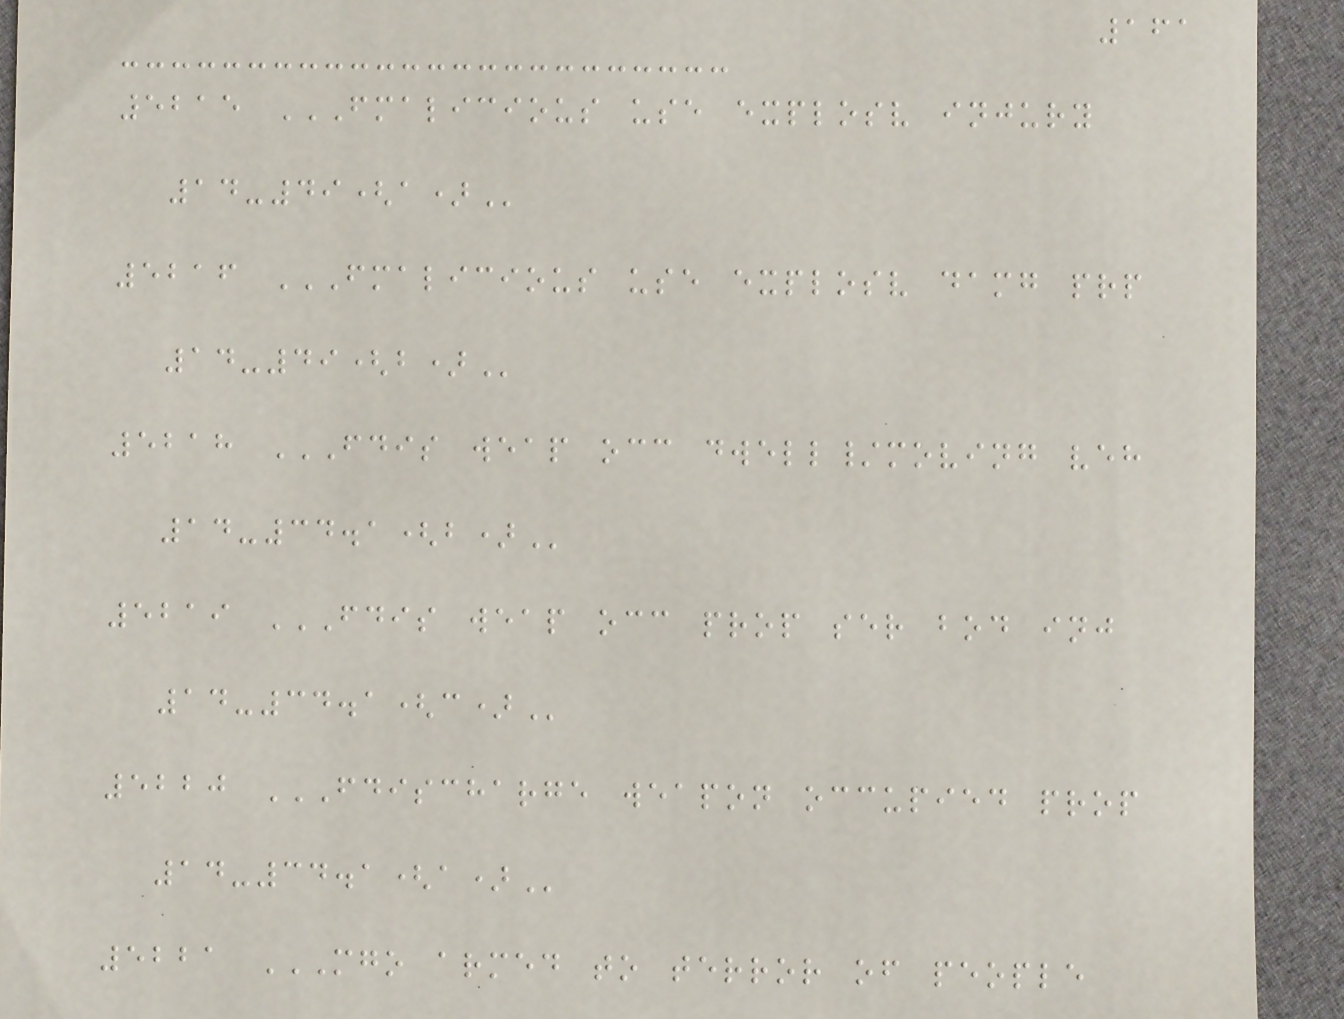161
5215 FMALICIOUS USE EXPLOSV INJURY
14-49(A)
5216 FMALICIOUS USE EXPLOSV DAMG PRP
14-49(B)
5218 FDIS WEAP OCC DWELL/MOVING VEH
14-34.1(B)
5219 FDIS WEAP OCC PROP SER BOD INJ
14-34.1(C)
5220 FDISCHARGE WEAPON OCCUPIED PROP
14-34.1(A)
5221 MGO ARMED TO TERROR OF PEOPLE
